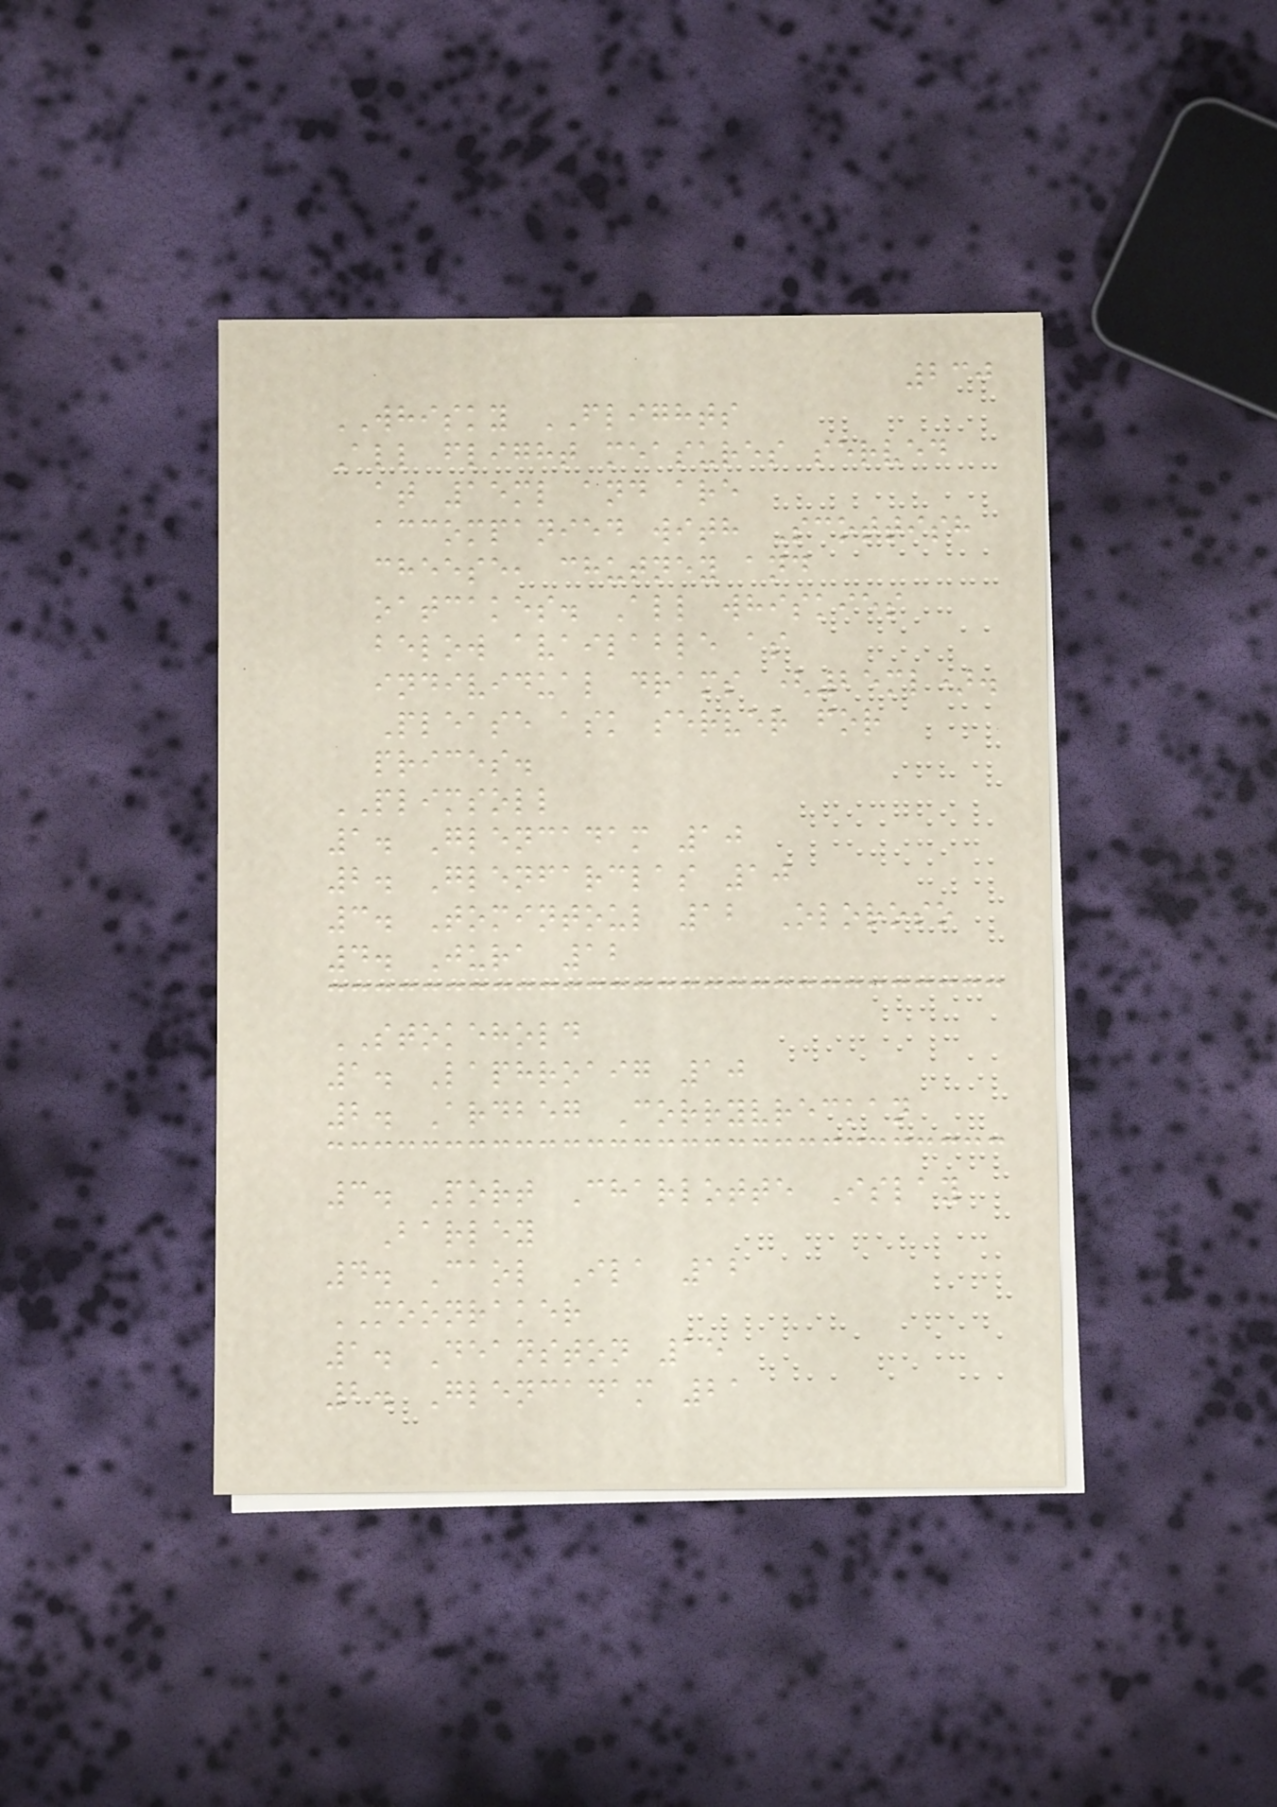230
WHISKY FLIGHTS
All flight measures served
at 15ml and are
accompanied with Scottish
cheese, chutney and
oatcakes. All whiskies
below available as
individual drams (25ml).
Please ask server for
prices.
PLIMSOLL
1. Glencadam 10
2. Glenfarclas 10
3. Tomintoul 12 Oloroso
4. Jura 12
STOKEHOLD
1. Laphroaig 10
2. Ardbeg Corryvreckan
3. Port Charlotte Islay
Barley
4. Caol Ila 12
MOONRAKER
1. Deanston 15
2. Glencadam 21
